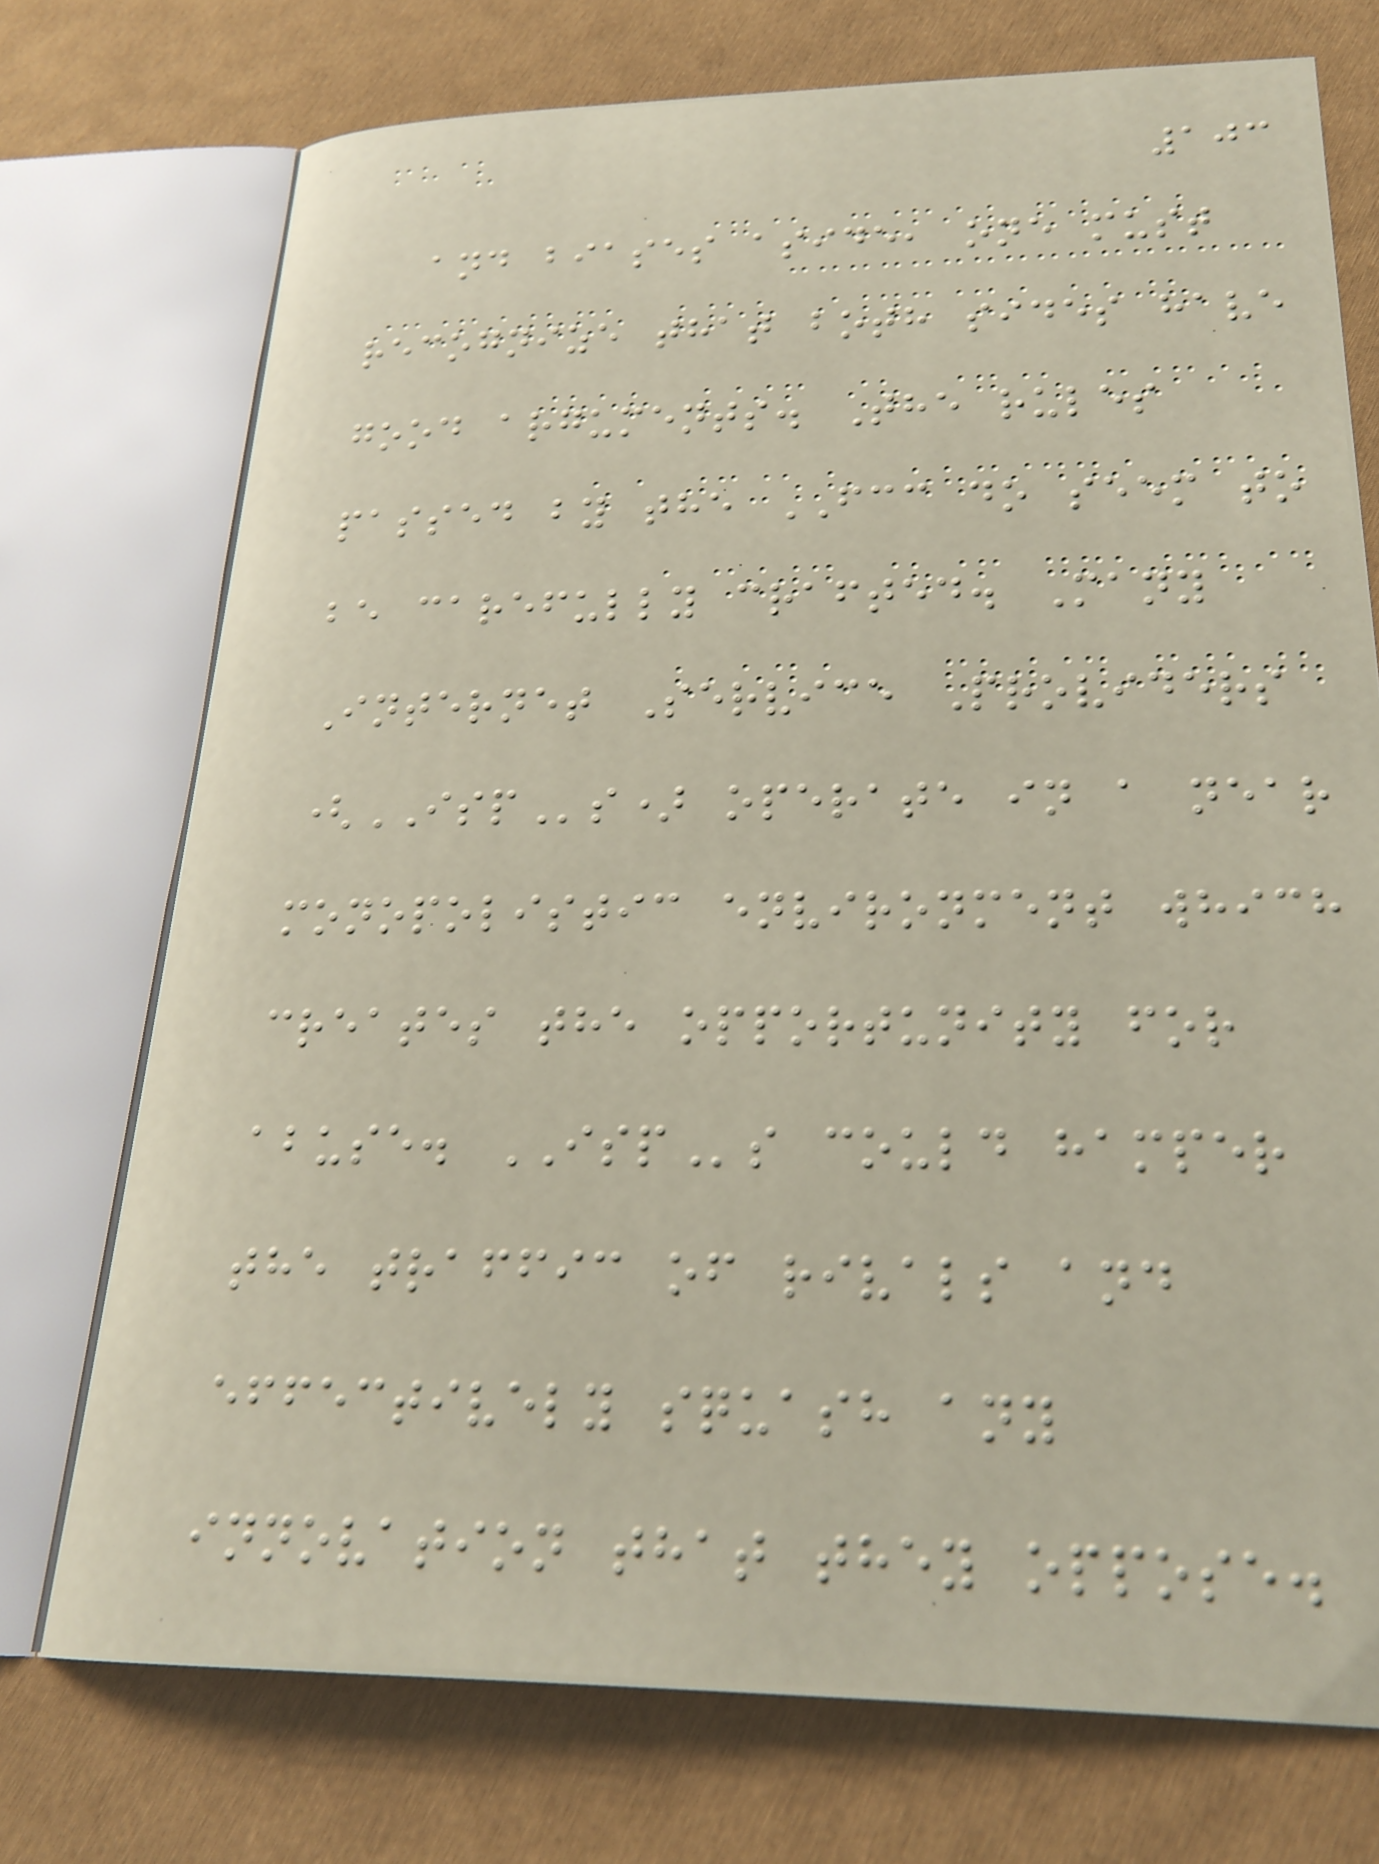103
and biases aside, one must
recognize that both sides have
good arguments. The rules
passed by the FCC do seem to
be carefully crafted. Many
Internet Service Providers
(ISPs) operate in a near
monopolistic environment which
creates the opportunity for
abuse. ISPs could hamper
the traffic of rivals and
effectively squash any
innovation that they oppose.
